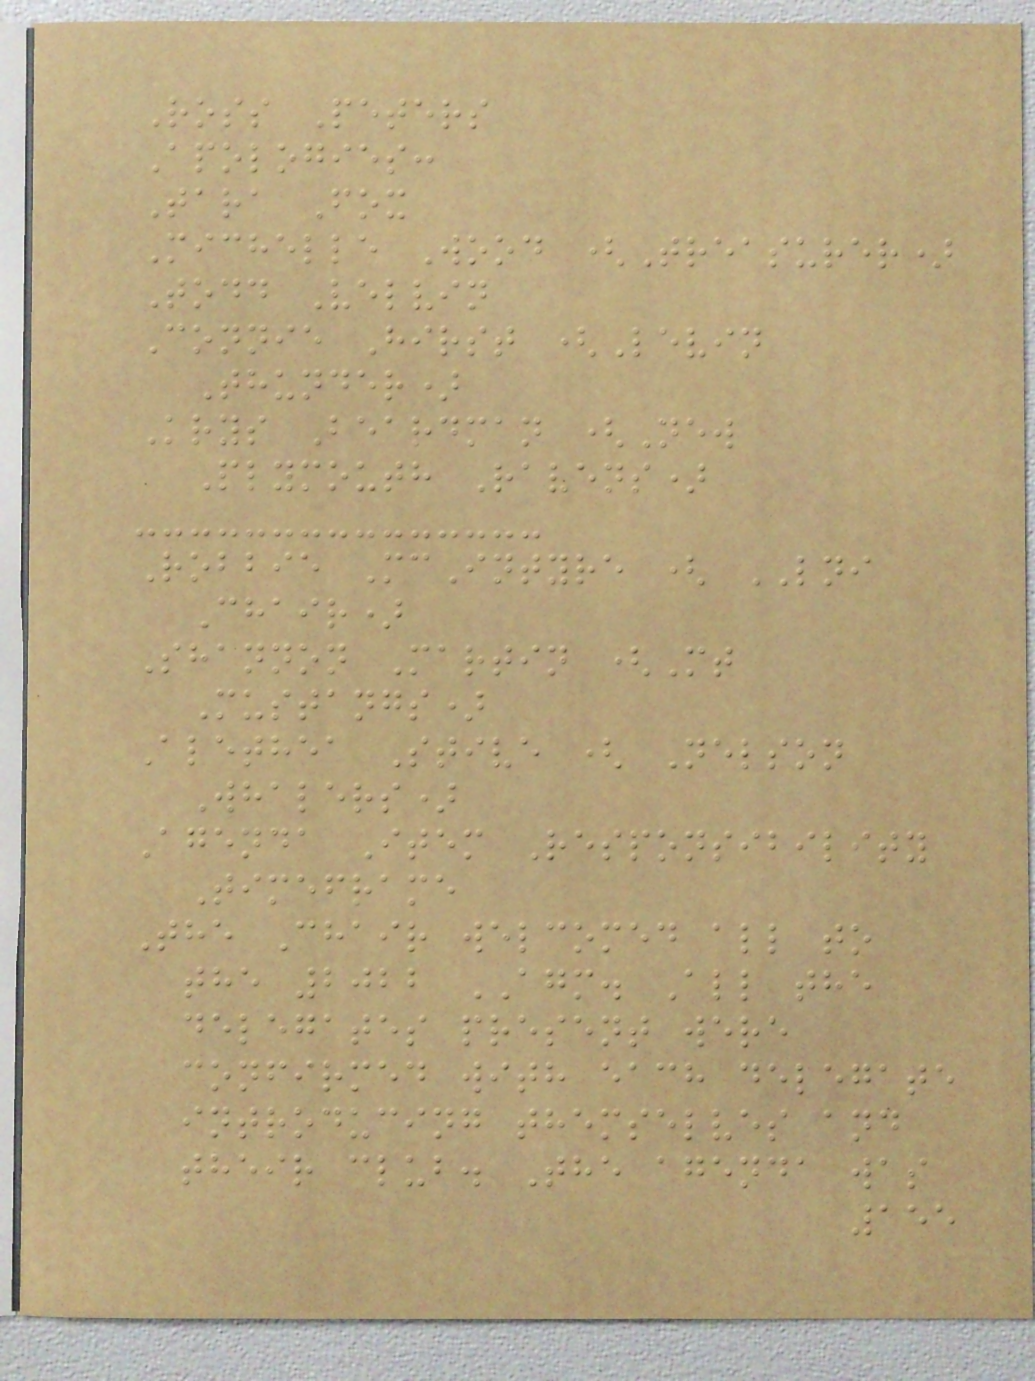Ross Peters
Apologies:
Tara Fox
Michelle Wood (Treasurer)
Todd Velvin
Connie Hirst (Levin
Thunder)
Krys Beardman (New
Plymouth Ravens)
Robbie McIntyre ( LNI
Chair)
Shannon Martin (Mt
Mustangs)
Alethea Stive ( Nelson
Whalers)
Agenda Item Responsibility
Timeframe
The Chair welcomed all to
the 2022 AGM. All the
delegates present were
confirmed with each delegate
introducing themselves and
their club. The agenda was
155
